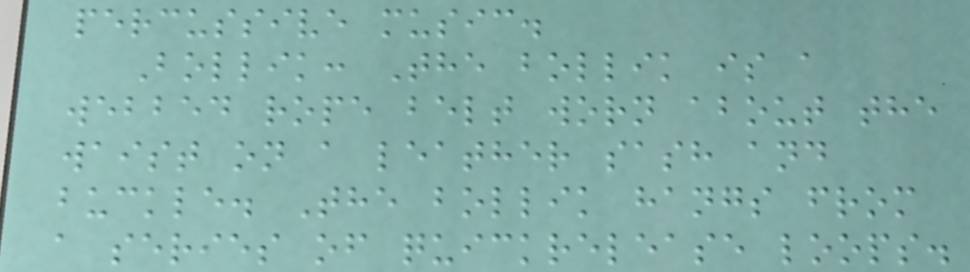percussive music.
Bollik: The bollik is a
webbed rope belt worn about the
waist on a leather sash and
buckle. The bollik hangs from
a series of quickrelease loops.
